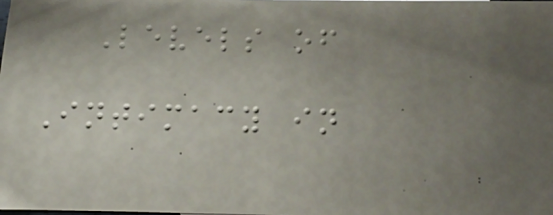Levels of
Intimacy in
